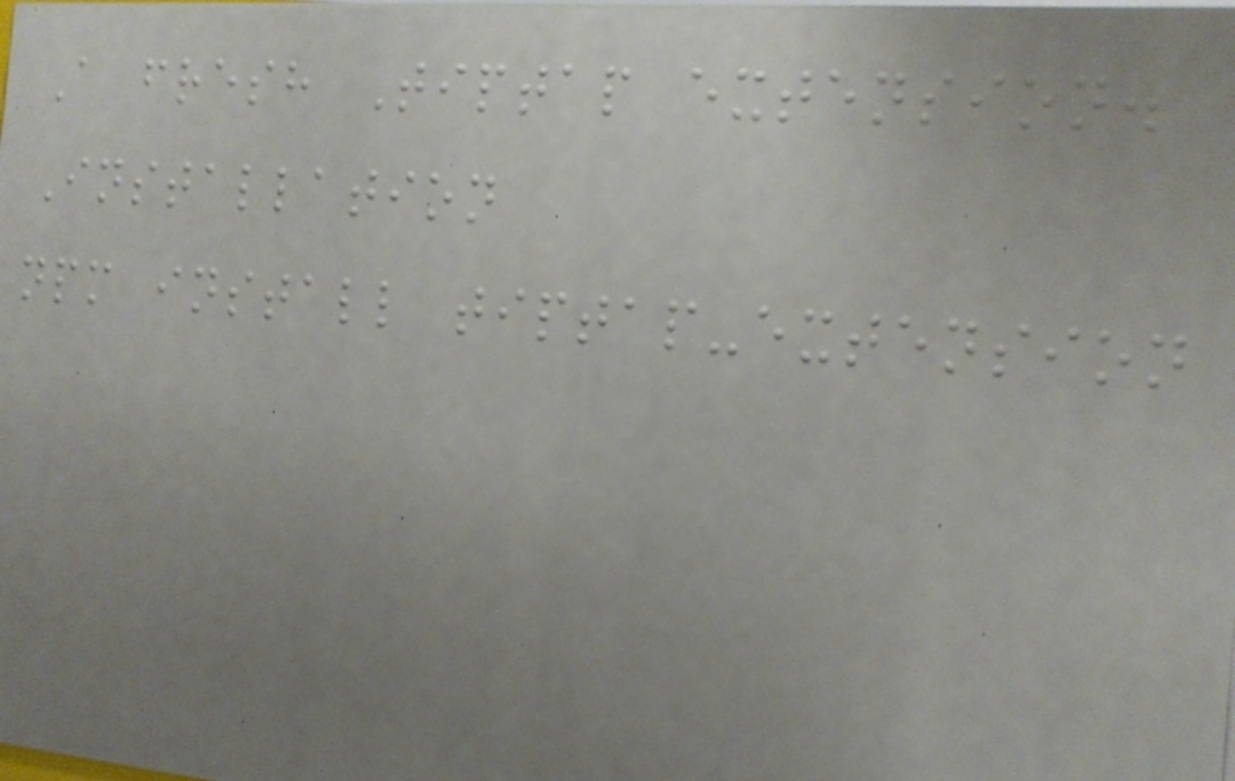A fresh Tiptap extension.
Installation
npm install tiptap-extension
